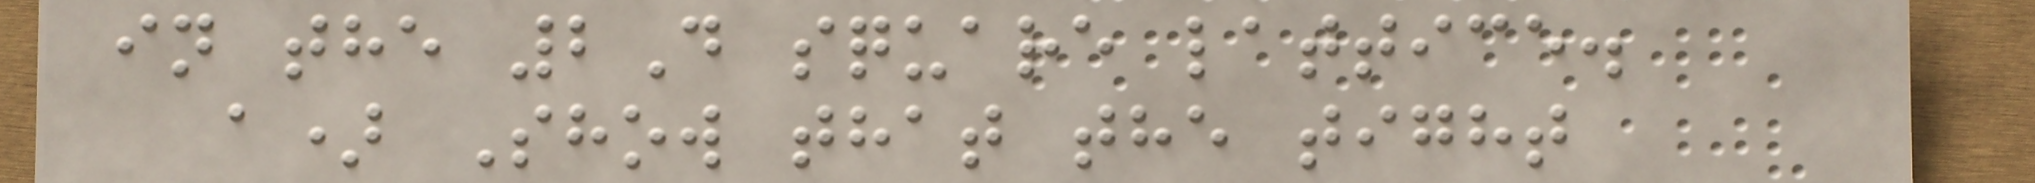in the 2D square lattice.
a) Show that the tight
